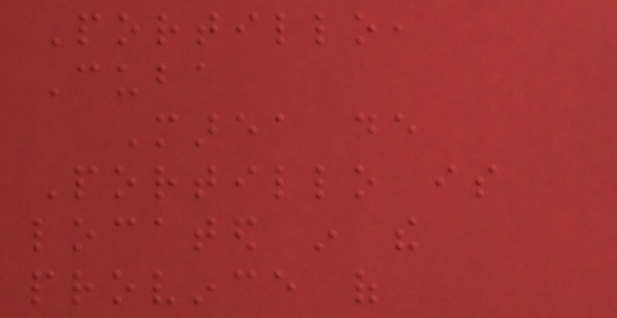Portillo,
Cuba
Marea de
Portillo is
located in the
province of
